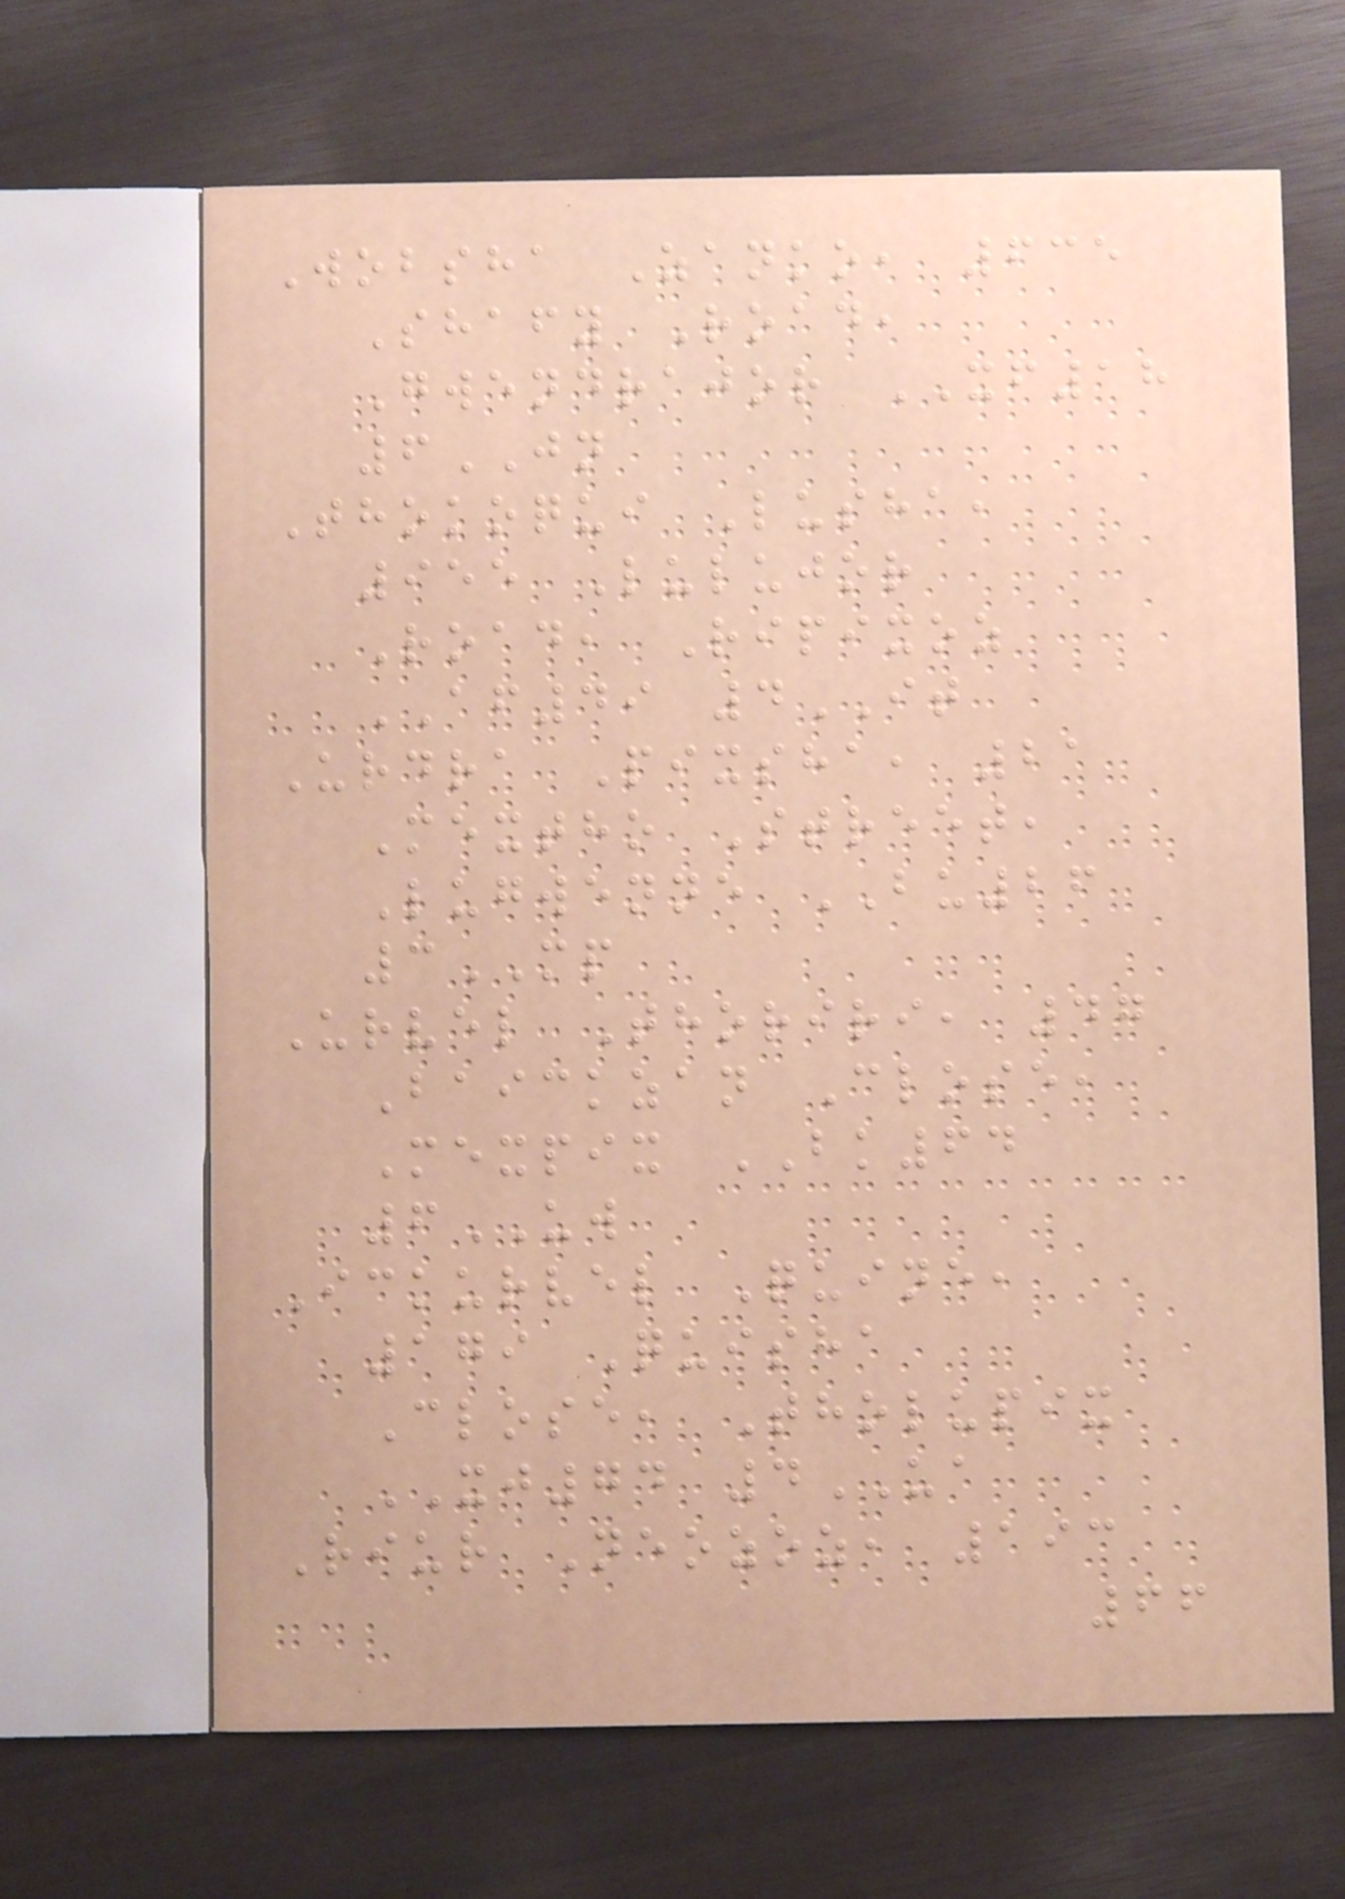Wobsha Zanko, 635
Shafy Road,
Gwendrajor XF18
6JN
Thokoqui Lusha,
955 Lulujor
Road, Ripixoz
AF49 4IT
Urdra Pixsha, 21
Mextho Street,
Lugwenne BU26
3MP
Urvel Thoriri, 47
Baickzan Close,
Mexpix BK64
6UW
Ickurvel Quine,
179 Quisha
Close, Tholupix
XJ74 4UA
Riur Neozoz, 193
66
